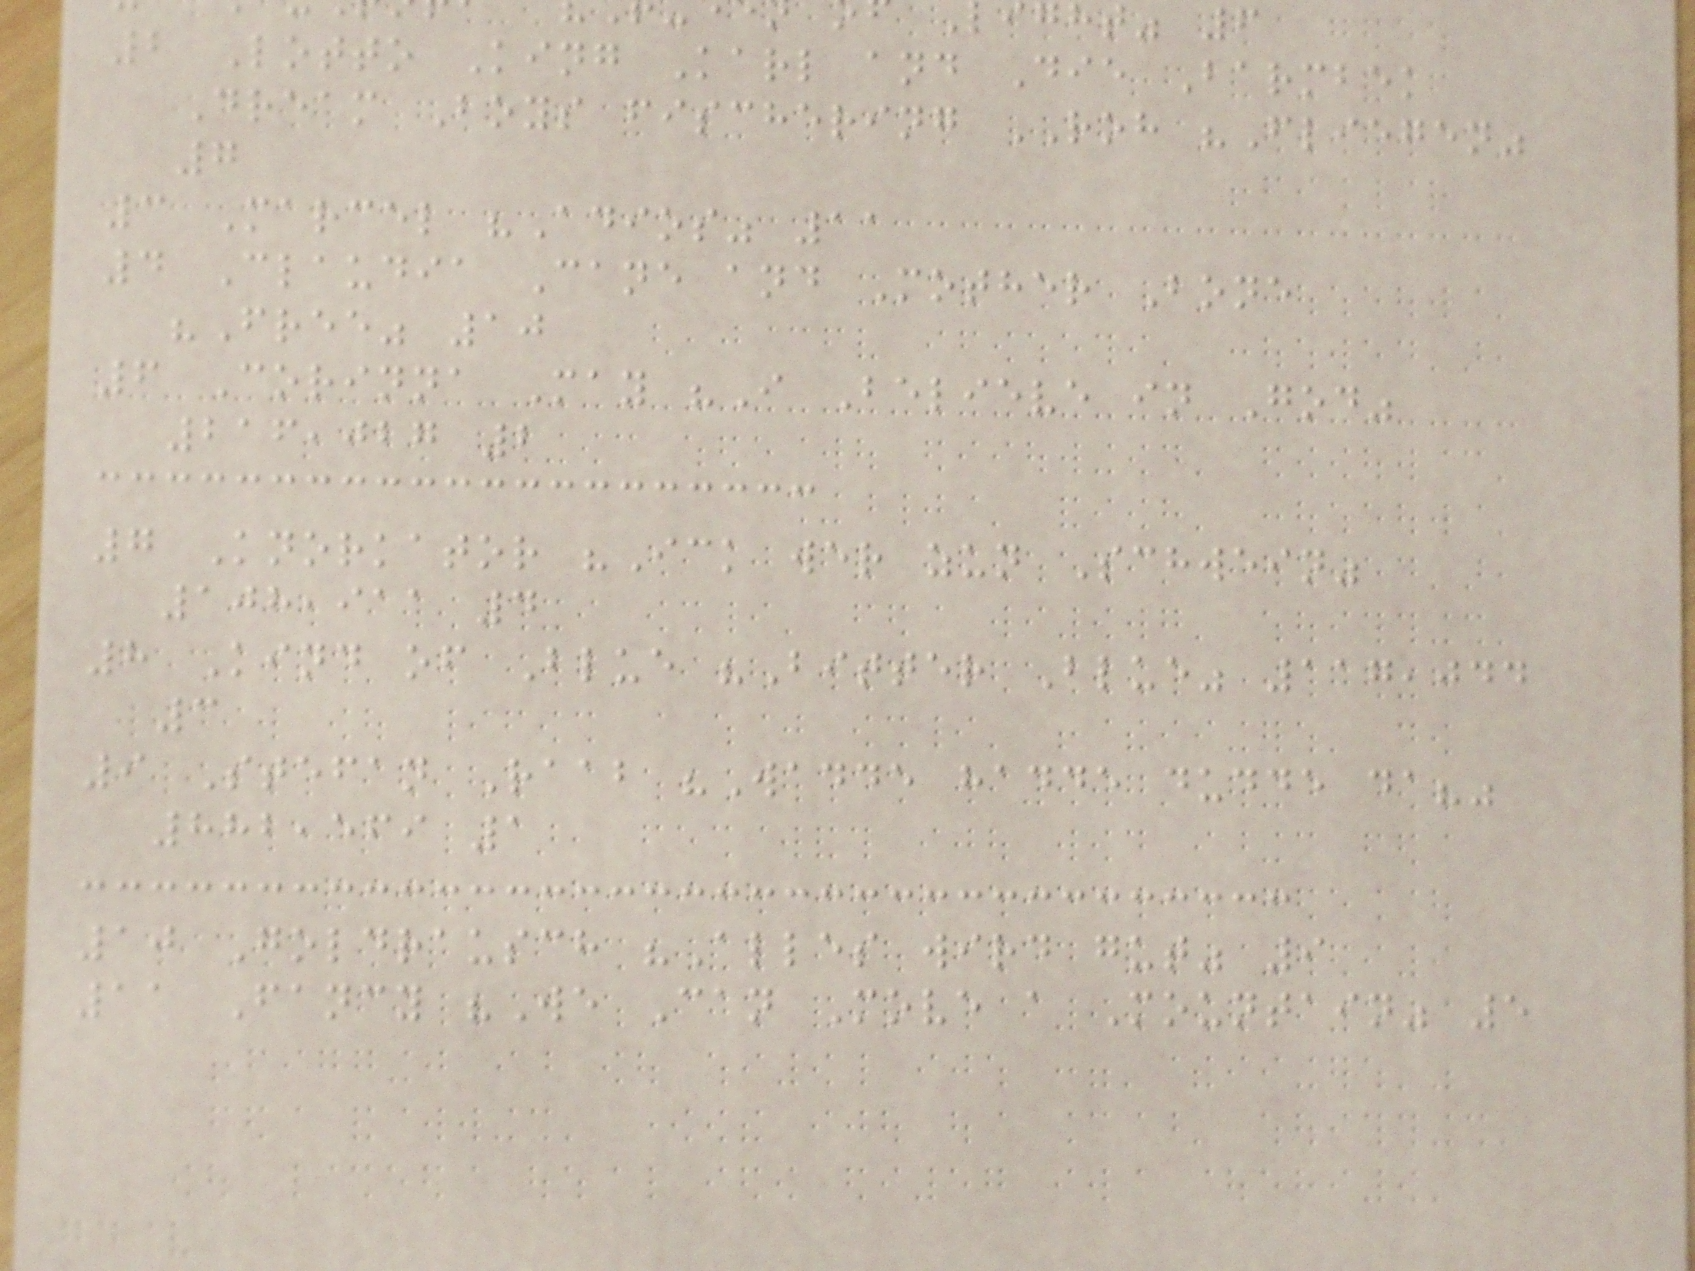2 Lotto King Karl and Die Barmbek
Dream Boys fischering ROH "Fliegen"
7
3 Marcel "Adios" 11
4 Claudia Cane and Mother Bone
"Free" 10
6 Corinna May "I Believe in God"
216,027 2
7 Knorkator "Ick wer zun Schwein"
108,911 4
8 Kind of Blue "Bitter Blue" 117,044
3
9 Stefan Raab "Wadde hadde dudde da?"
882,569 1
10 Goldrausch "Alles wird gut" 9
11 Fancy "We Can Move a Mountain" 5
